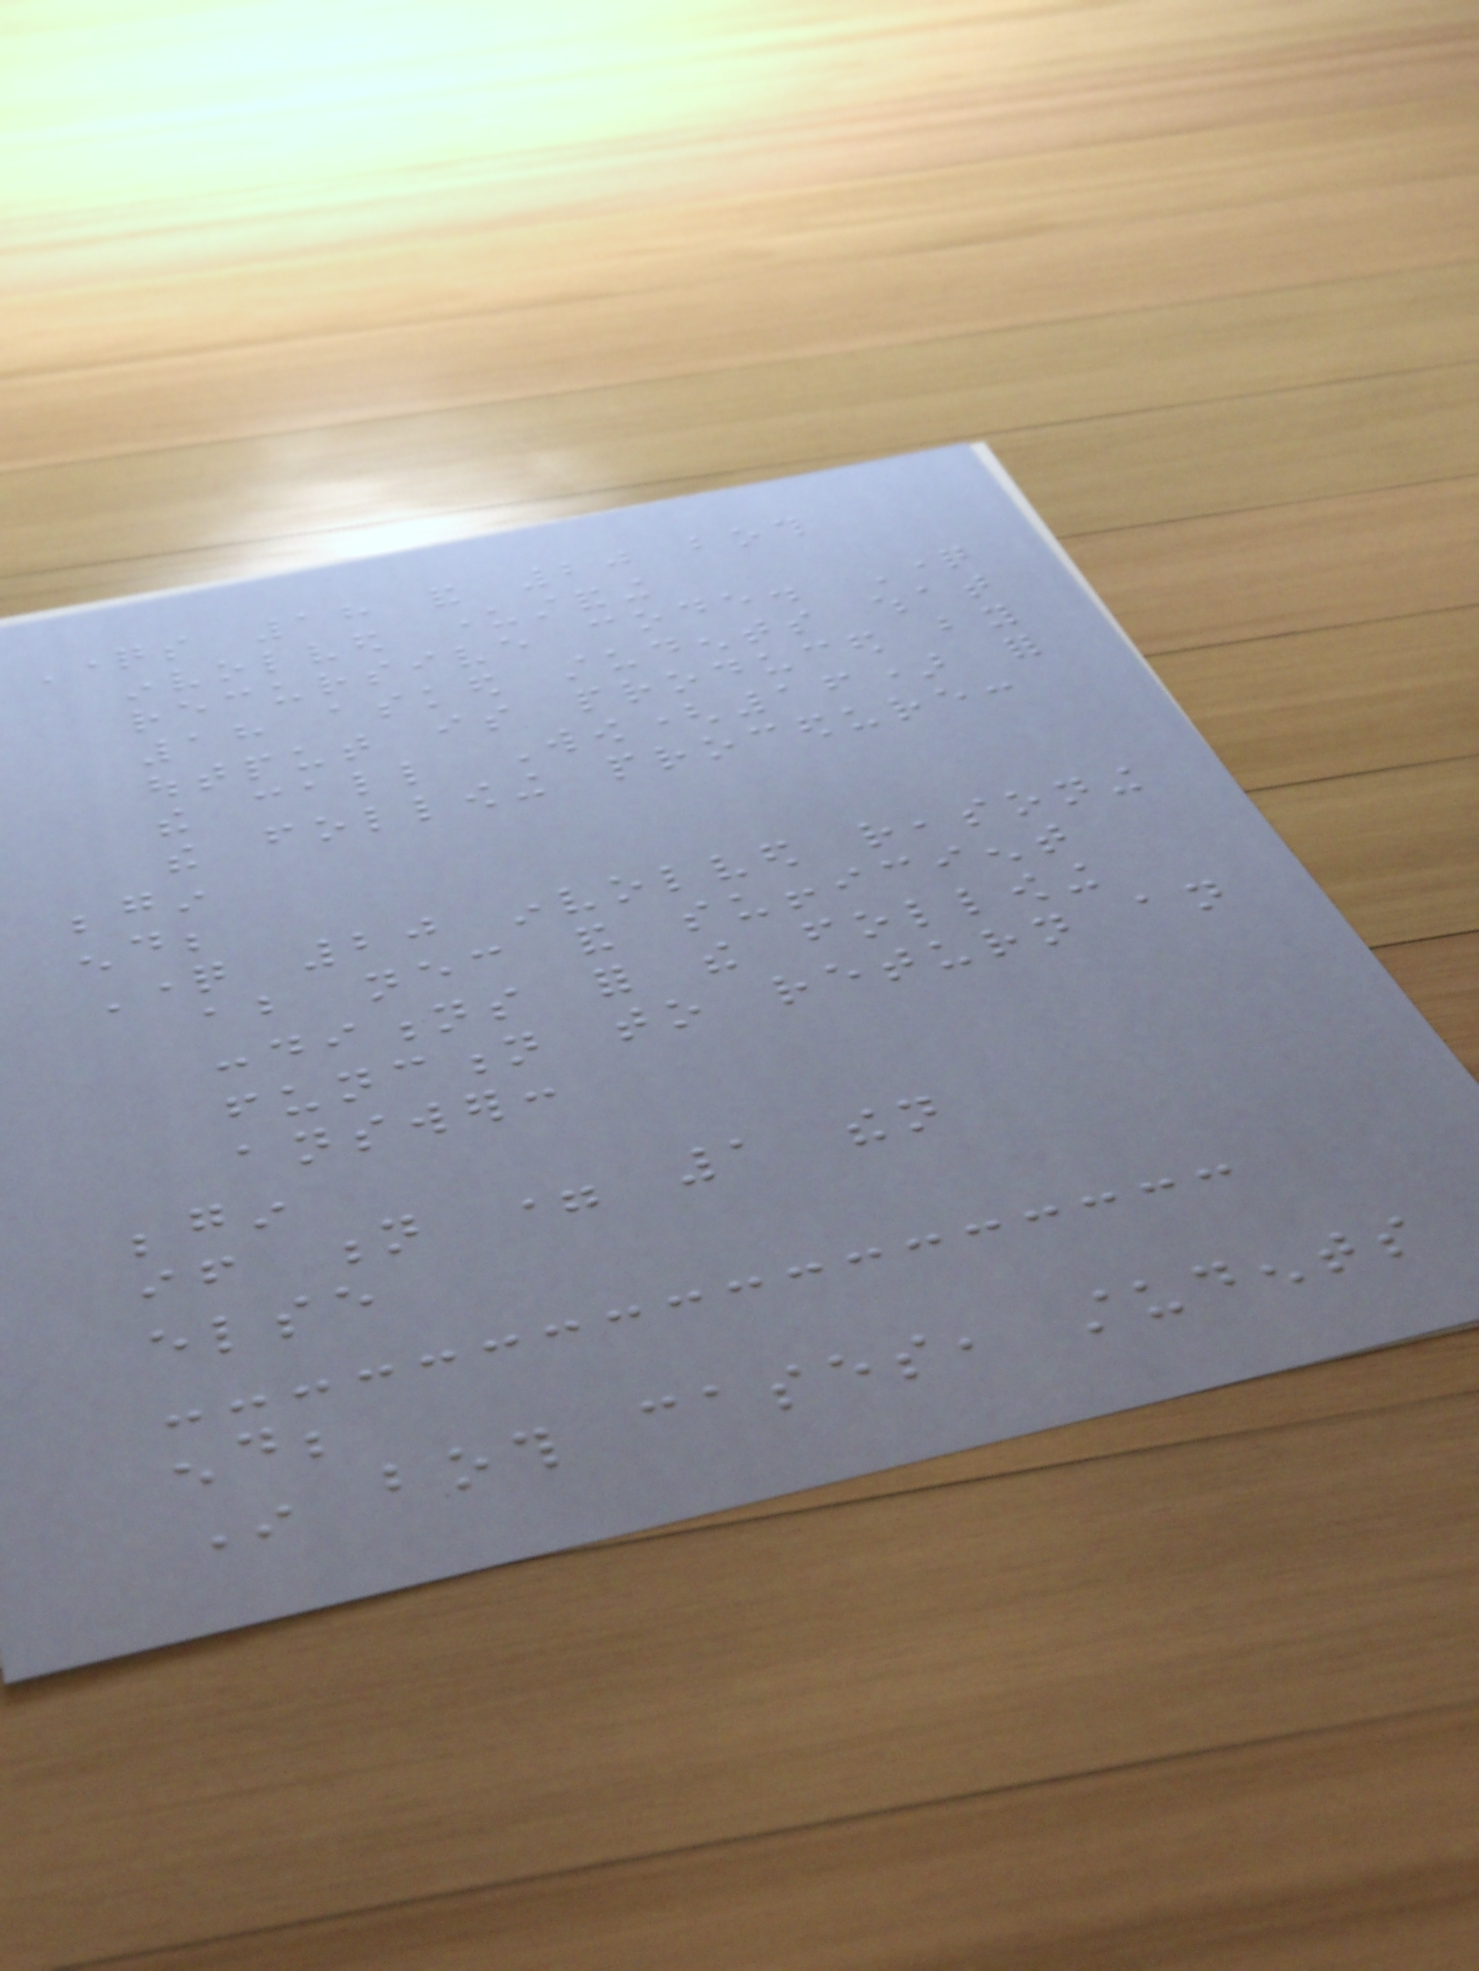Questions 18 and 20 both
involved understanding
recursive code. Question
18 asked students what
output is produced by
the call Wow(16) for
the following procedure:
begin
end;
Question 20 involved reasoning
about necessary and sufficient
conditions for the following
function to return an
answer:
begin
if n = 1 then
else
end;
In both cases, students
